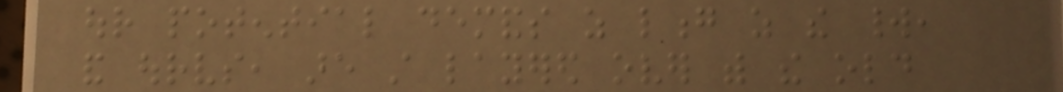our potential demands as long as the world,
and ourselves, are still layered over with the old
